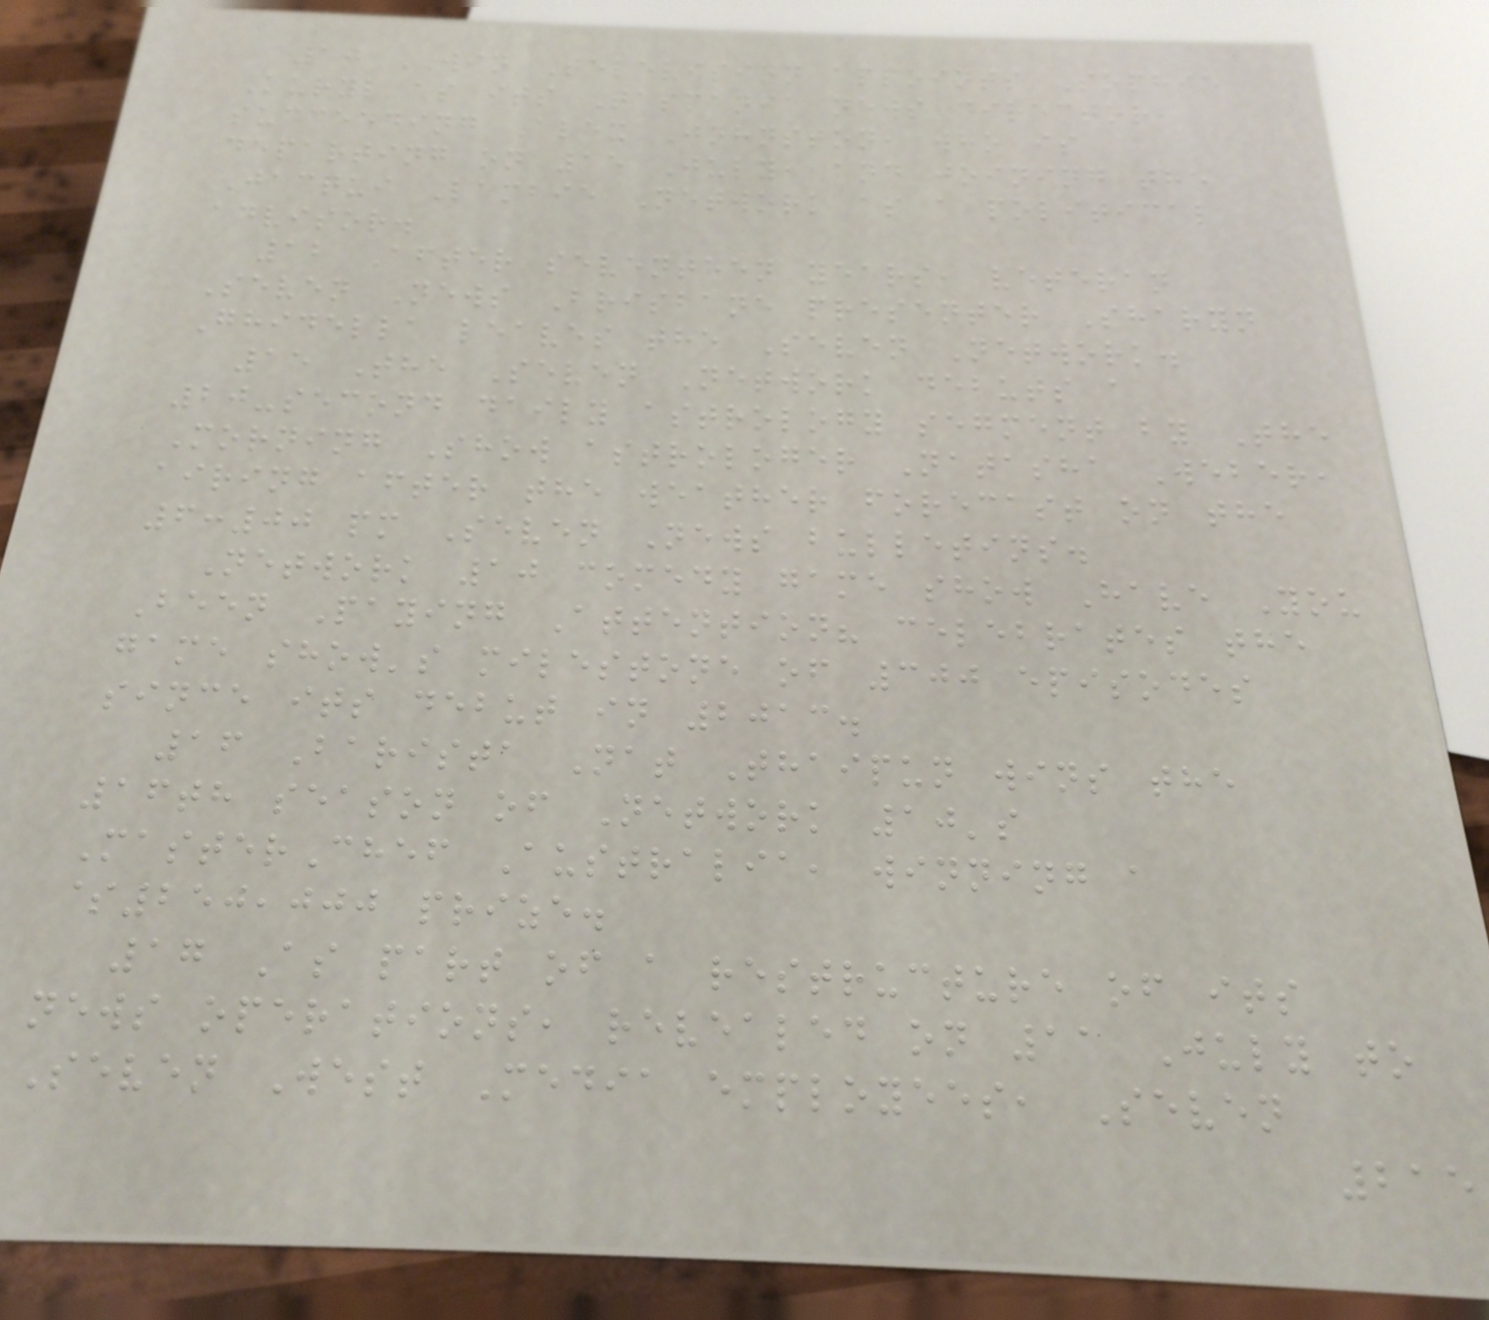10 WIN Television appoints Sophie
Kuryl as its Tasmania news director,
succeeding Alex Johnston, who is
departing on 15 July, and joining the
Jacqui Lambie Network as a political
advisor.
12 After seventeen years, veteran
Seven News Brisbane presenter Sharyn
Ghidella leaves the Seven Network.
15 The Seven Network debuts a
20-second daily astrology segment by The
Morning Show astrologer Natasha Weber,
airing after the weather forecast on the
6:00 pm Seven News bulletins.
Network 10 comedy game show Have You
Been Paying Attention? celebrates the
game show's milestone of 300 episodes
since its debut in 2013.
16 Barista Nat Thaipun wins the
16th season of Network 10's
MasterChef Australia, winning a
$250,000 prize.
17 As part of a restructure of its
news operations, revealed on 11 July to
Seven West Media employees, Seven
215
